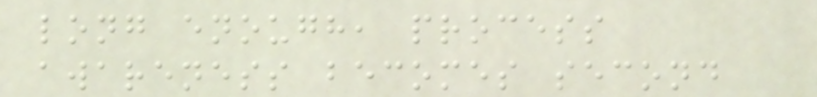long enough, process
awareness becomes second
